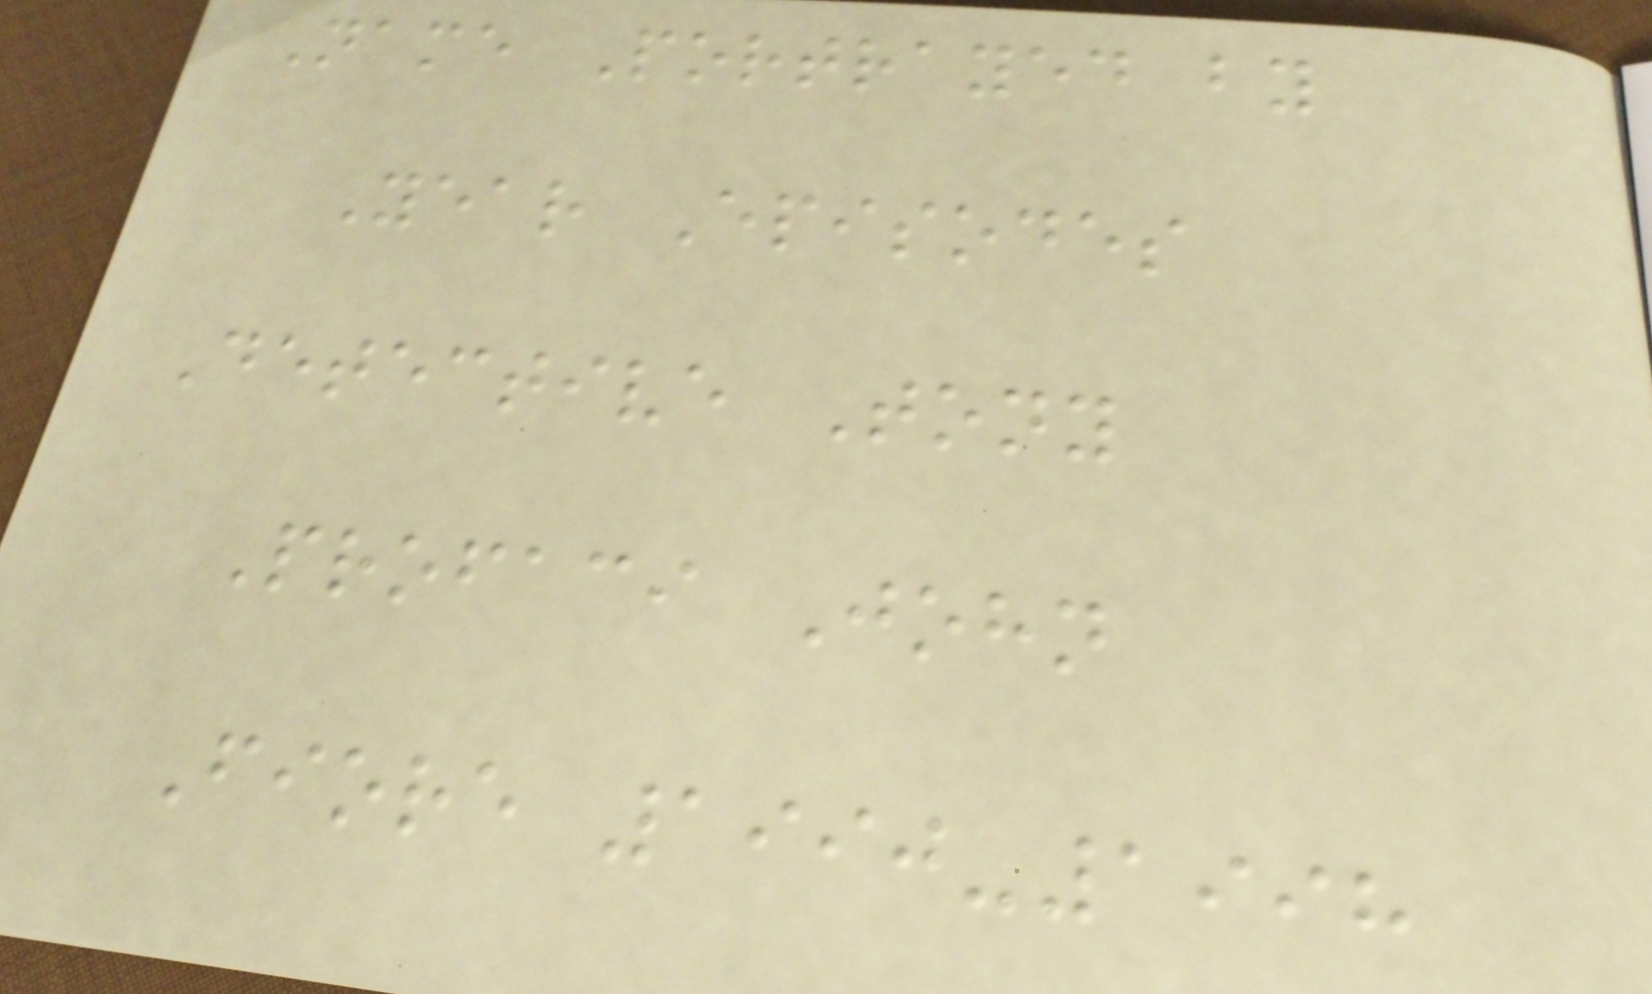Name Portrayed by
Year Episodes
Detective Tony
Profaci John
Fiore 1990-1998
